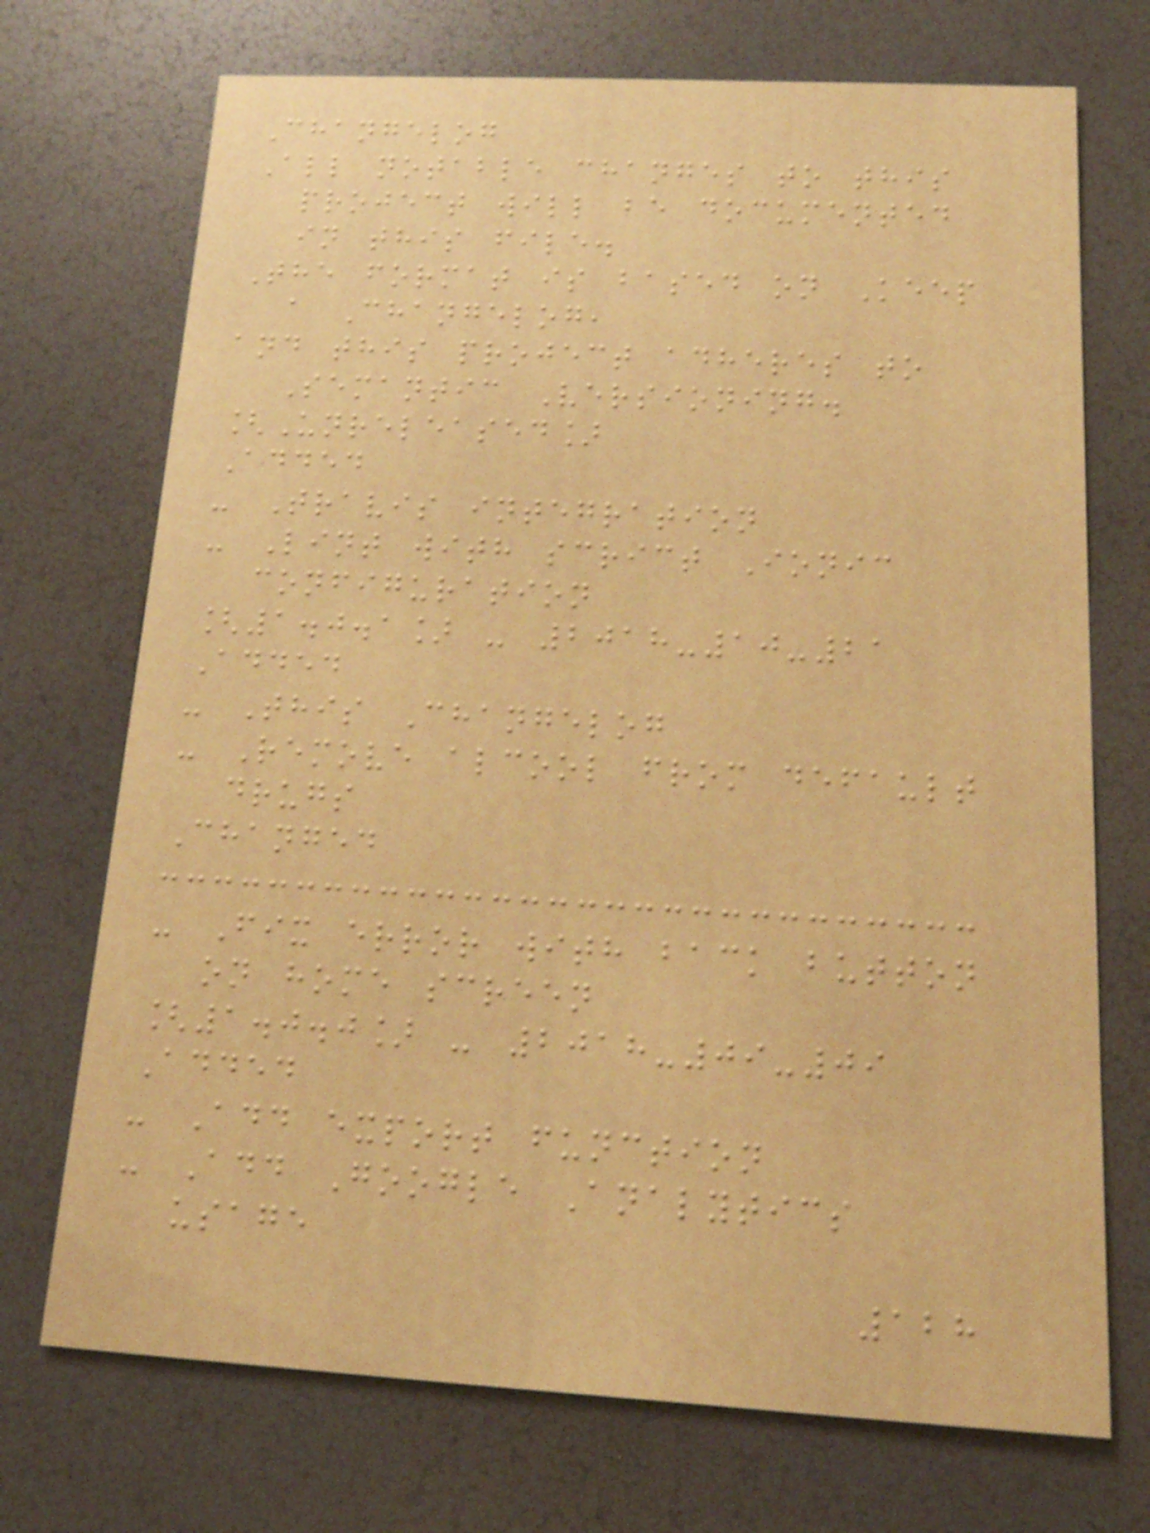Changelog
All notable changes to this
project will be documented
in this file.
The format is based on Keep
a Changelog,
and this project adheres to
Semantic Versioning.
[Unreleased]
Added
- Travis integration
- Lint with scrict Ionic
configuration
[1.0.1] - 2018-10-21
Added
- This Changelog
- Remove alcool from default
drugs
Changed
- Fix error with back button
on home screen
[1.0.0] - 2018-09-09
Added
- Add export function
- Add Google Analytics
usage
128
